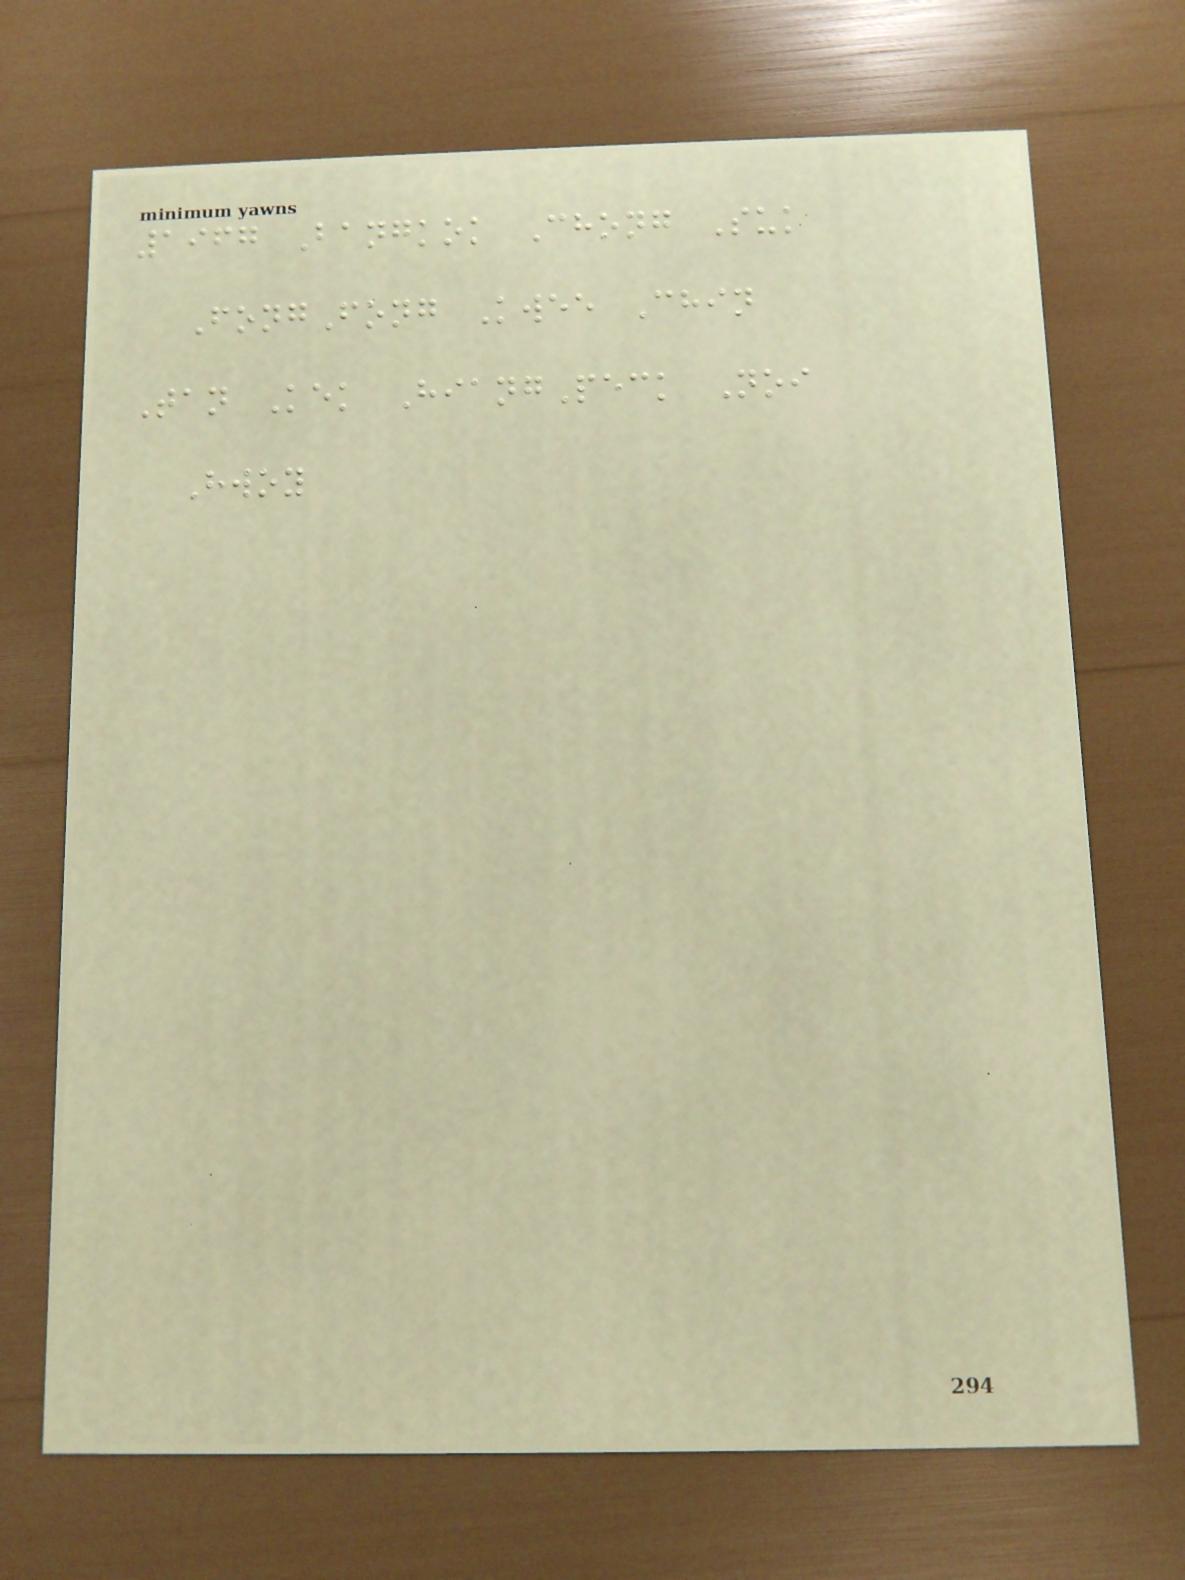1967 Bangkok Chong Suk
FongFong Kwee Chin
Tan Kek HiangPeck Noi
Hwoy
